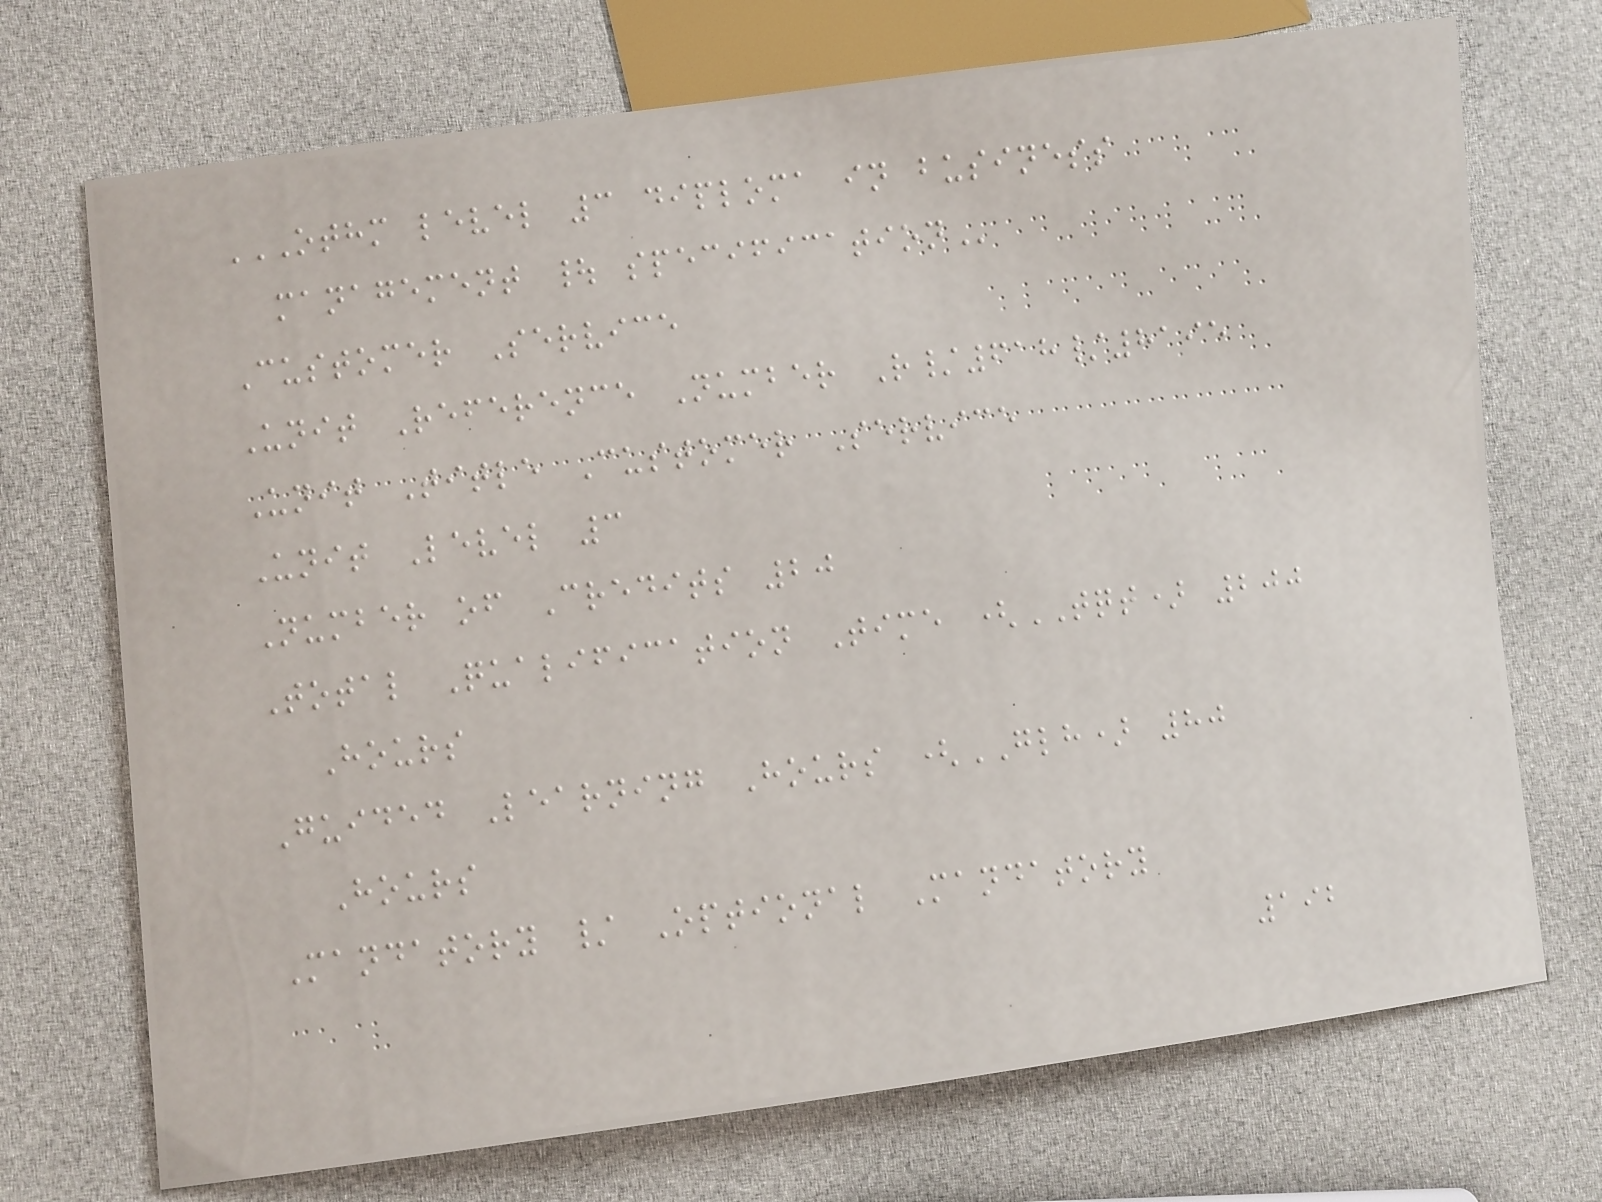OTHM LEVEL 3 DIPLOMA IN BUSINESS
MANAGEMENT | SPECIFICATION
Customer Service
Unit Reference Number R/618/8195
Unit Title Customer Service
Unit Level 3
Number of Credits 20
Total Qualification Time (TQT) 200
Hours
Guided Learning Hours (GLH) 80
Hours
Mandatory / Optional Mandatory
192
